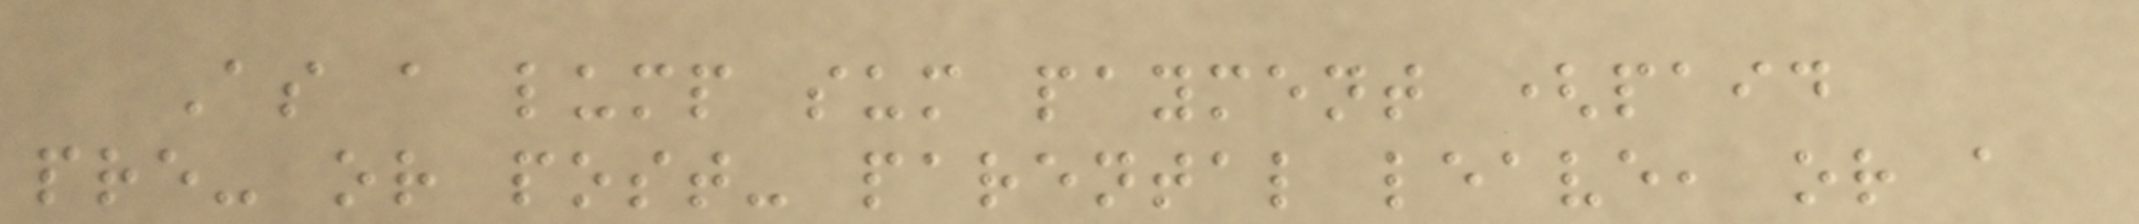As a lump sum payment (paid
pre- or post- parental leave, or a
